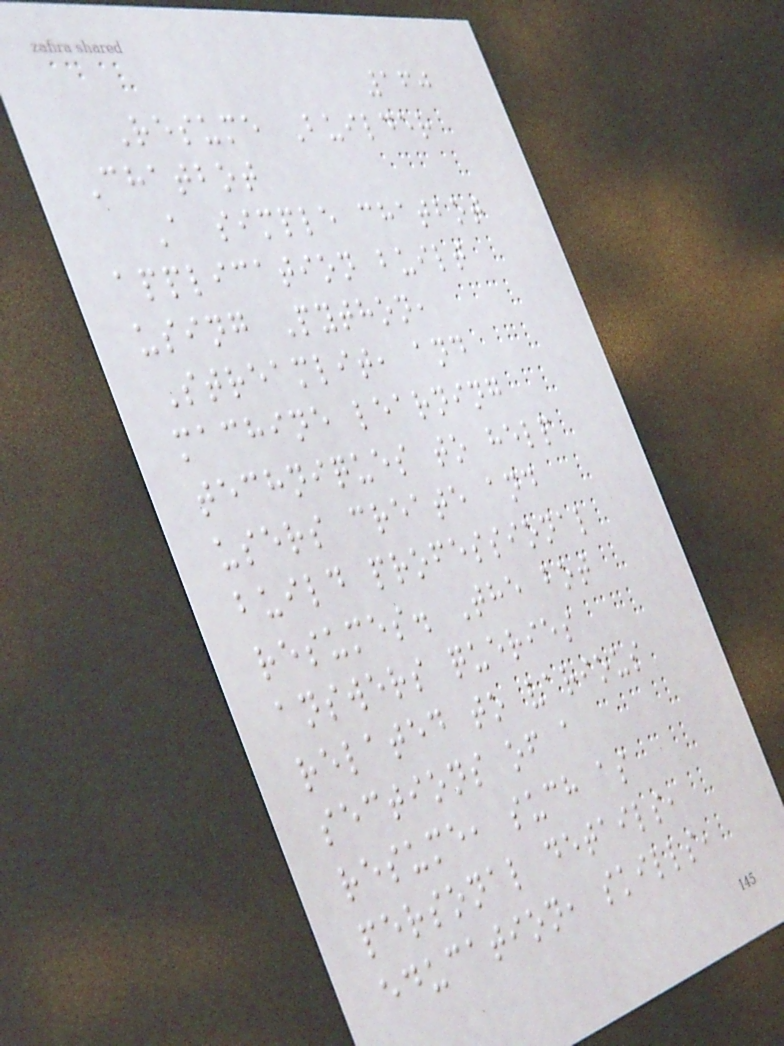160
Resume Builder
Chatbot
A simple chatbot
application built
using Python,
Streamlit, and
machine learning
techniques to help
users create and
build professional
resumes. The bot
answers queries
related to various
sections of a
resume, such as
personal details,
education, skills,
